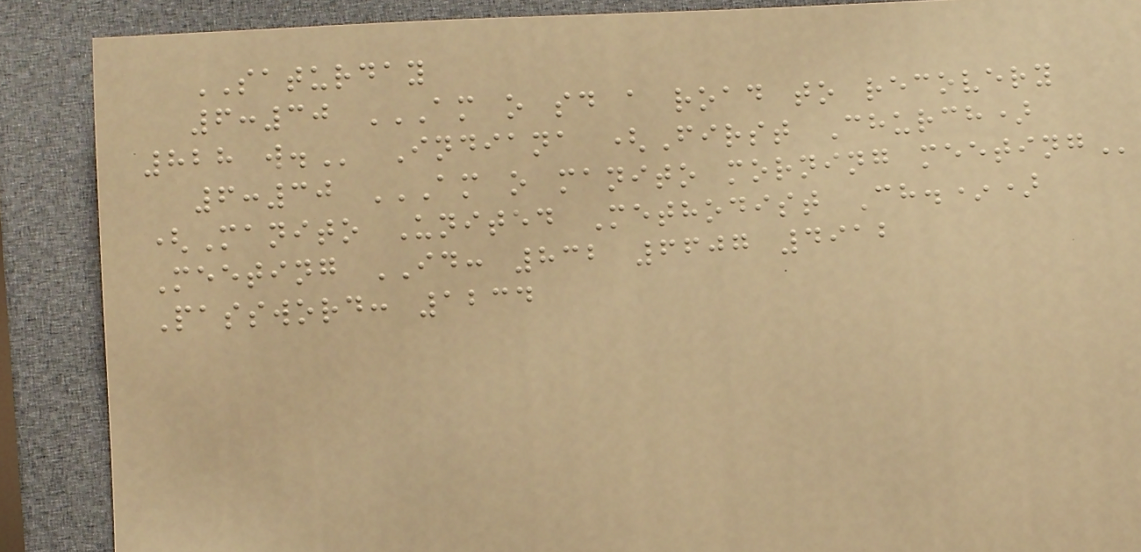SATURDAY
6:30 AM O SD A ROAD TO RECOVERY
828 W. Indiana (First Church)
6:30 AM O MANITO MORNING MEETING
(Manito United Methodist Ch.*)
Meeting ID: 832 6607 4912
Password: 1234
